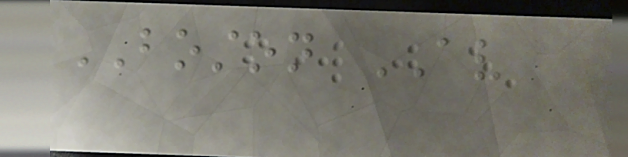BOSTON AV
